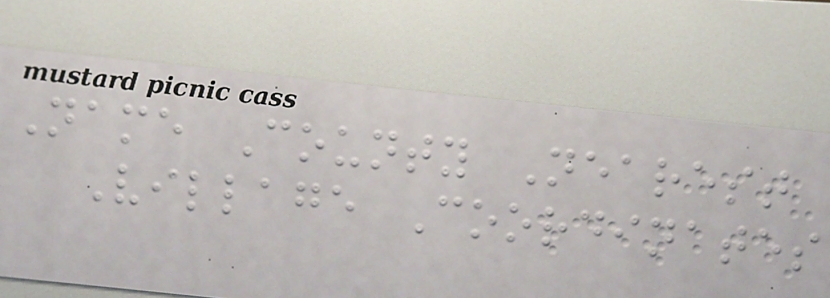Name County Nearest
Village Coordinates
